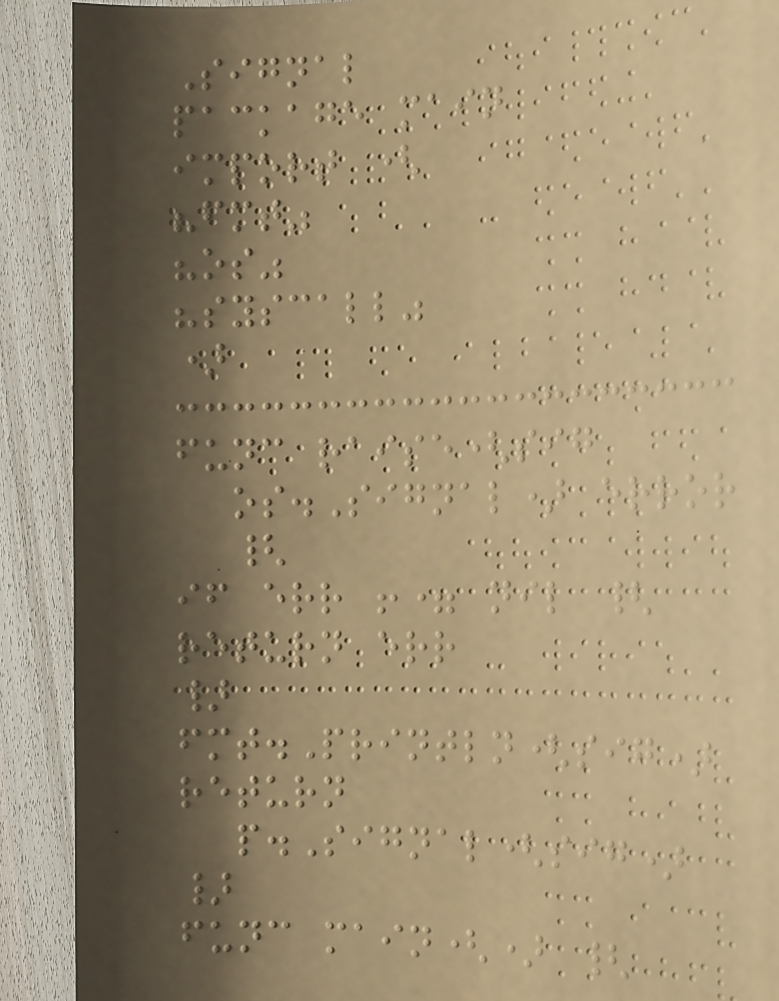Signal
package main
import (
"fmt"
"os"
"syscall"
)
func raise(sig
os.Signal) error
{
if err != nil {
return err
}
fmt.Println(sig)
return
p.Signal(sig)
}
func main() {
